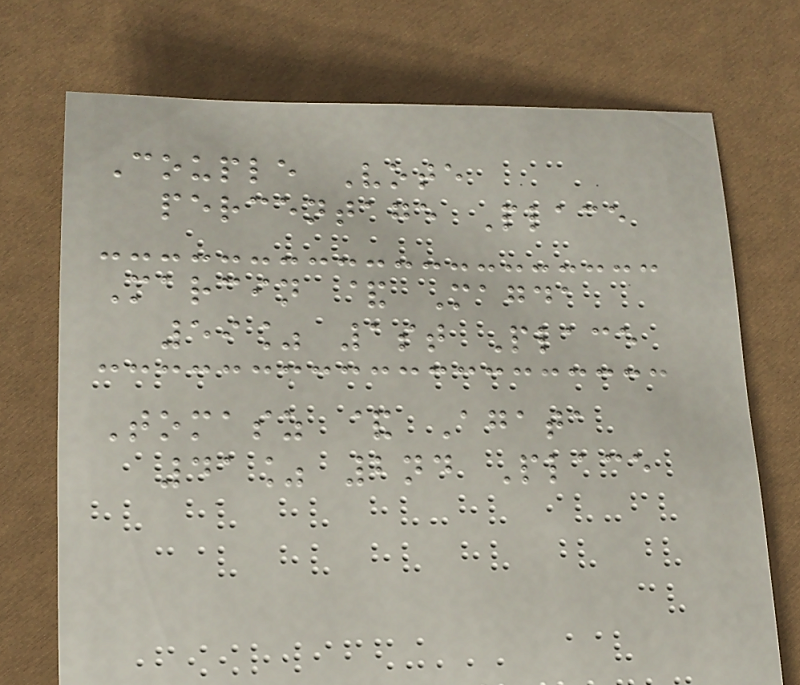Couple Vote
percentage Place
Marcin & Magda
59% 1st Place
Tomasz & Agata
41% 2nd Place
